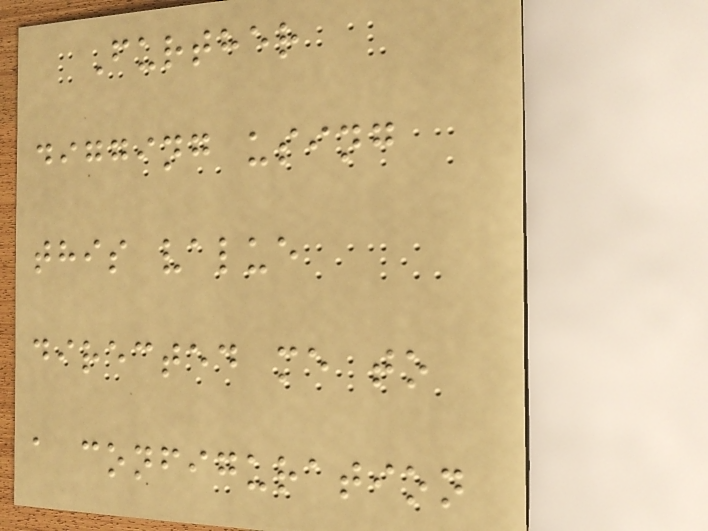Further
digging using
this value
directed me to
a configuration
